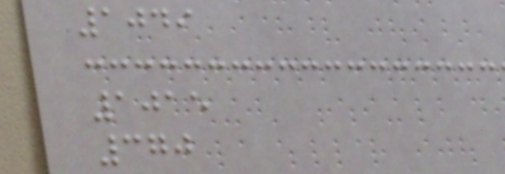1049
1015
370
